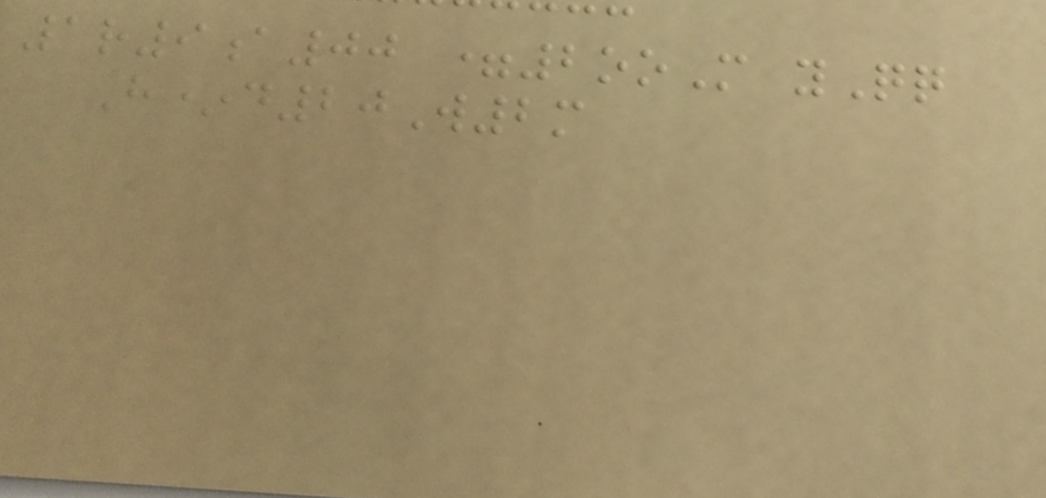1r9a00 =2ooM yQq
H*d20W2m
